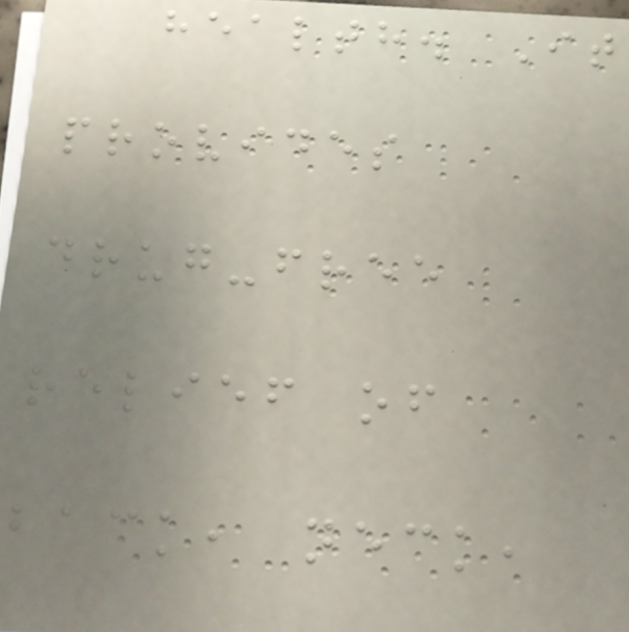health. It
provides
drug-free
relief of
back, neck,
